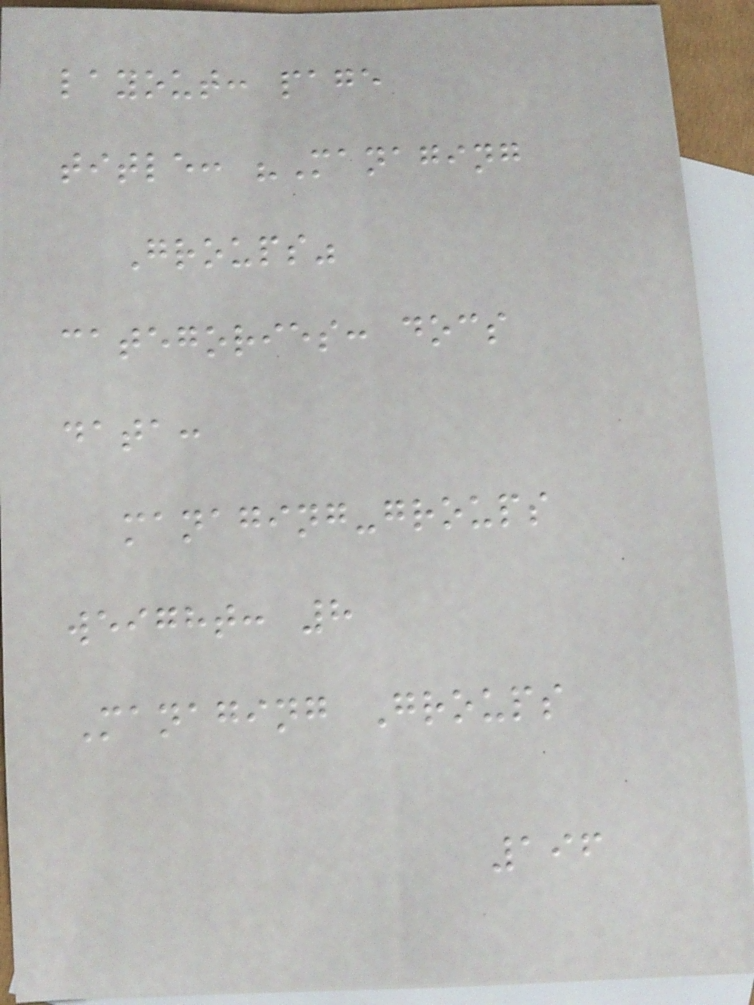layout: page
title: "Managing
Groups"
categories: docs
data:
managing-groups
weight: 8
Managing Groups
196
